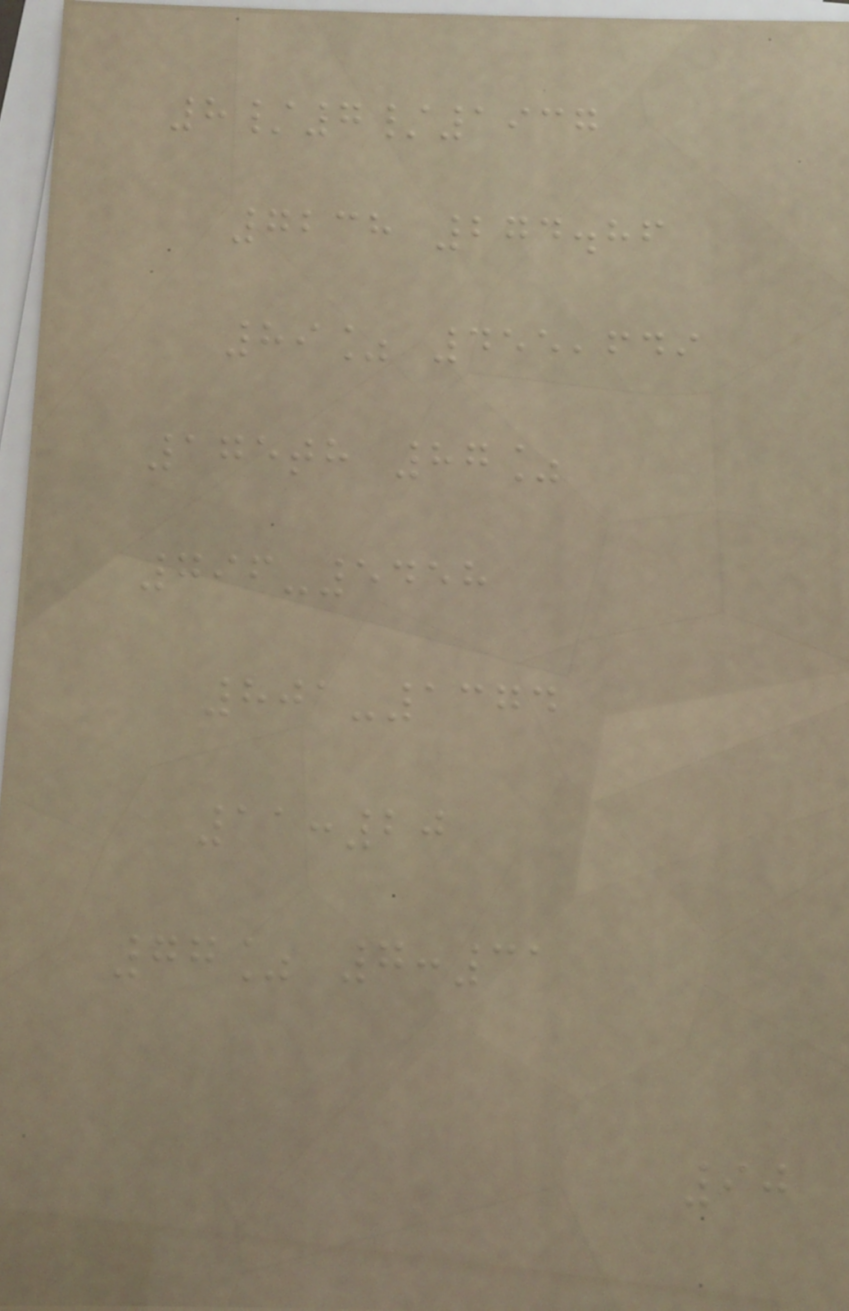8/7/1937
7238 274.86
89% 455,649
175th 87%
796-5458
801-1374
11:20
77% 7:31
90
